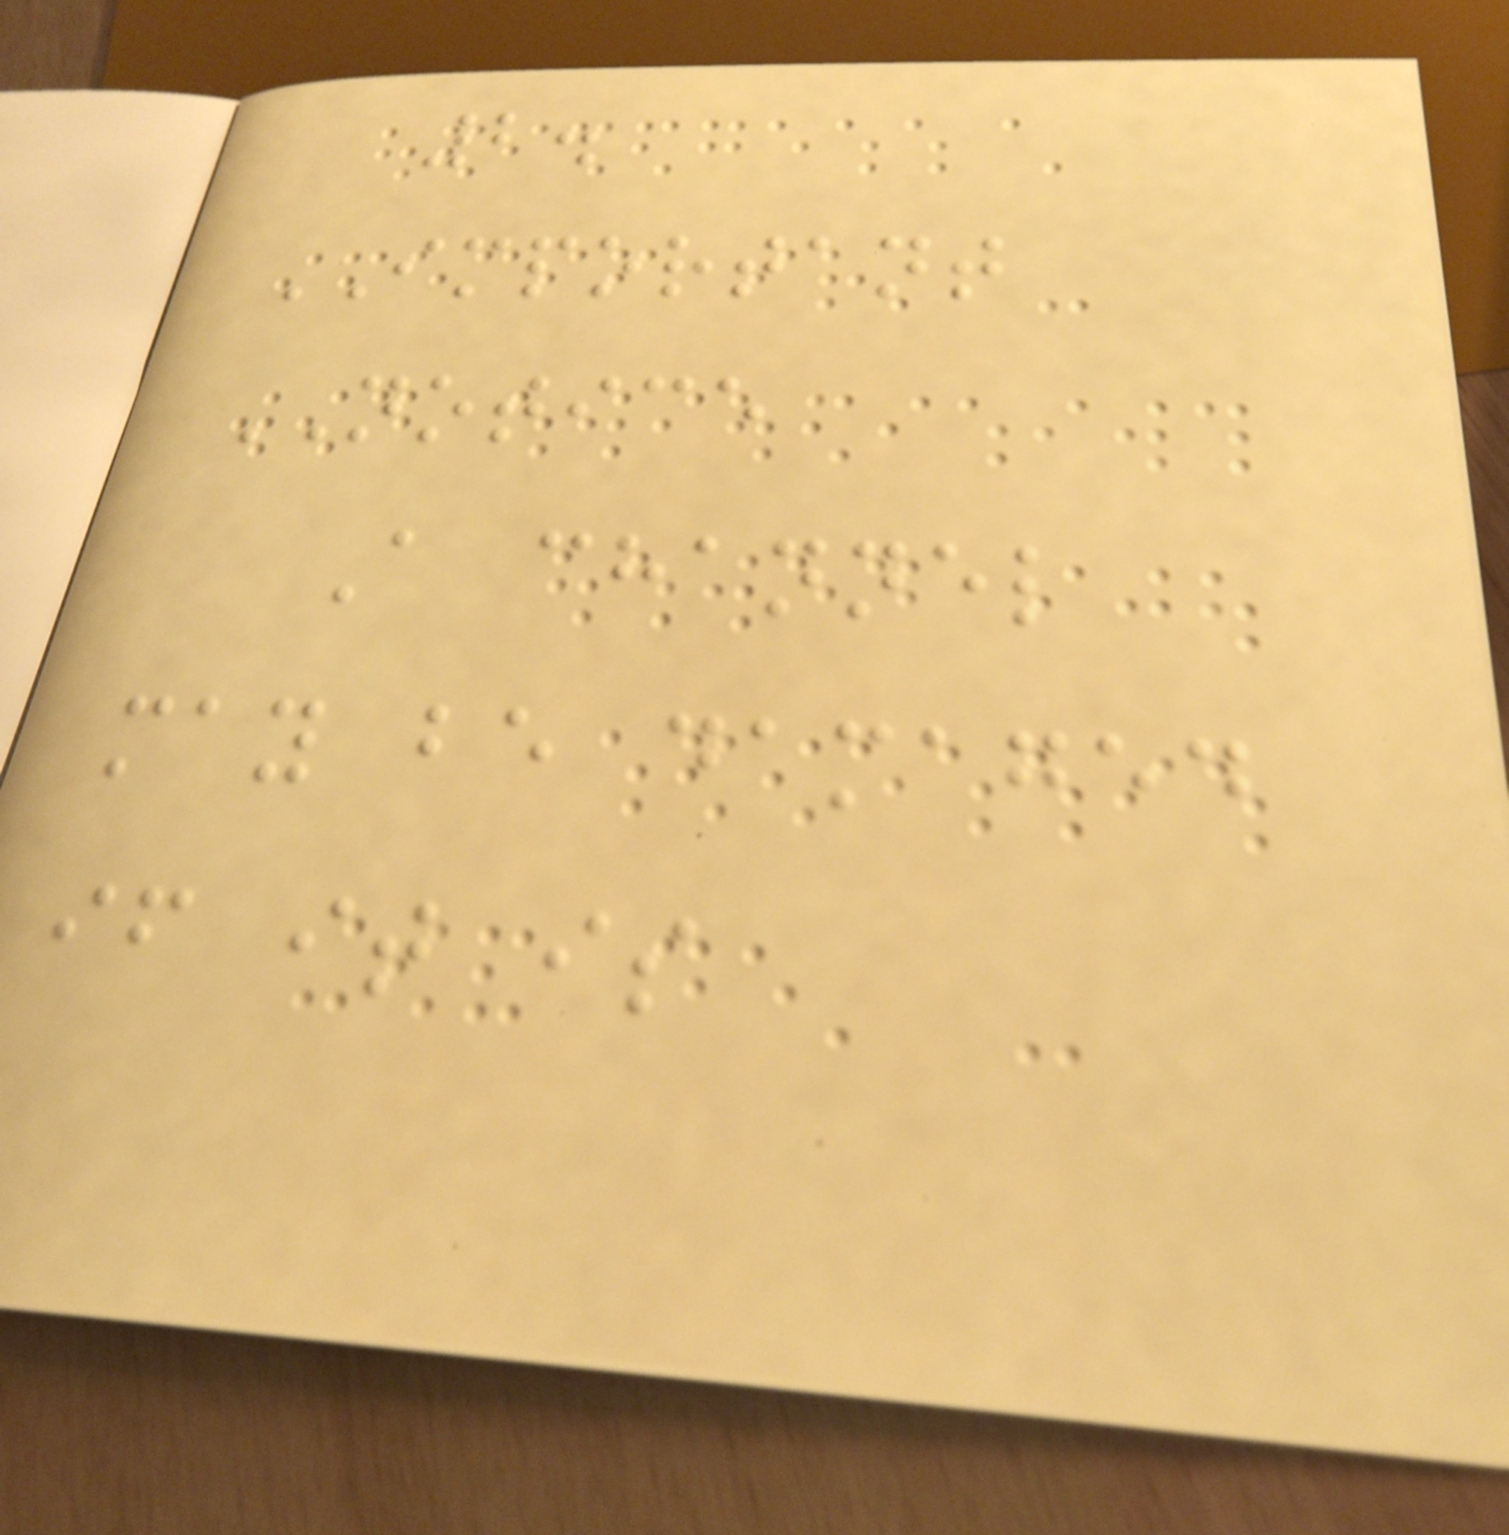2.
IMPORTANT
NOTICE
A channel
may be damaged
if it is
